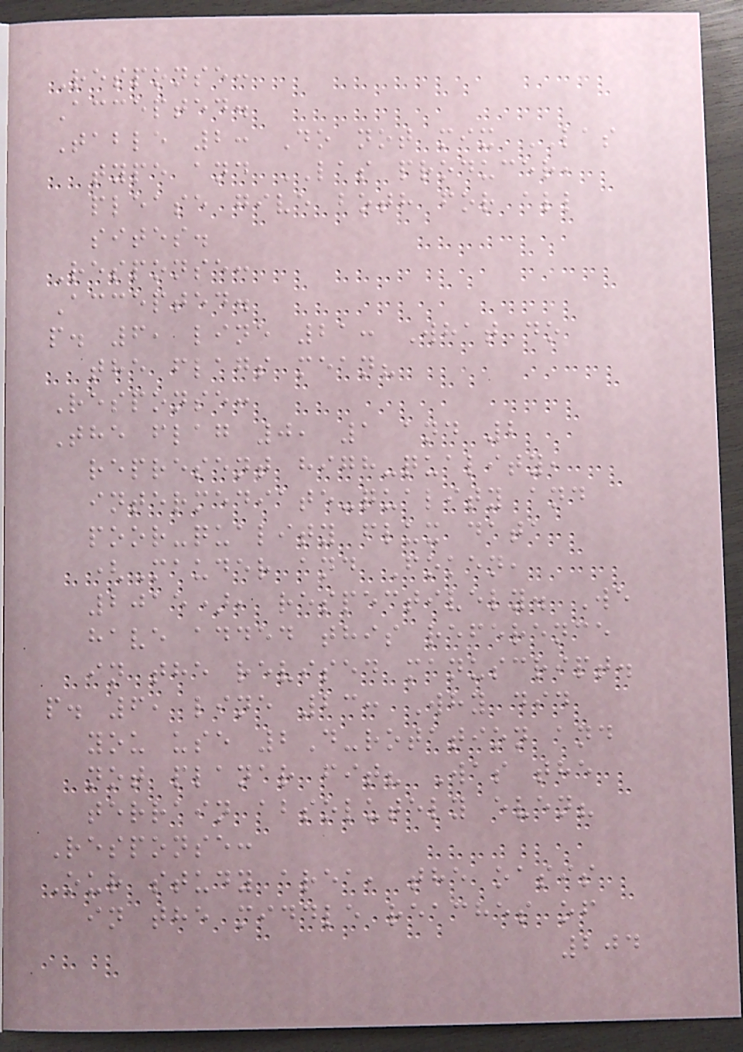Response:
Accepted.
Table 2: Do not mix LAS
type and LAS producer,
please give both for all
sites.
Response:
Accepted.
p. 6, line 21: What do
the flags mean?
Response:
The flag 0, 1 and 2
represent high-quality,
intermediate-quality and
poor-quality flux data
(Mauder and Foken,
2015), respectively. We
have added this reference
in the revised manuscript.
p. 6, line 23: Why did
you use 2D-rotation and
not planar fit? Was the
terrain absolutely even?
Response:
Our study area, the oasis
in the middle reaches of
204
